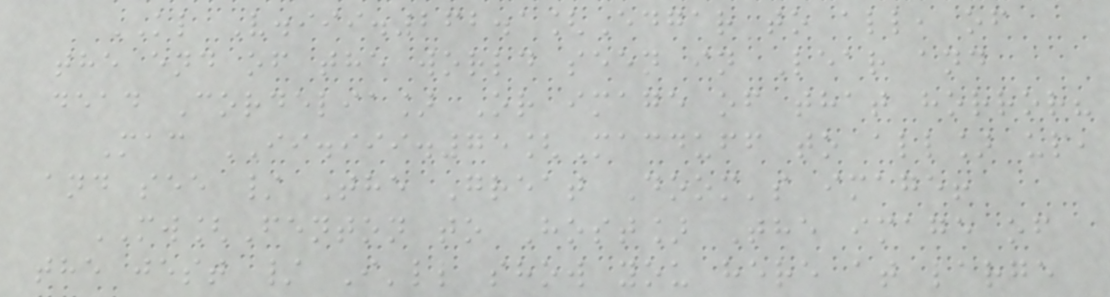KL V.iii.262.1[Edgar to all, of
the end of the world seen in Lear and
dead Cordelia] Or image of that horror?
Mac II.iii.75[Macduff to all] up,
and see / The Great Doom's image!
MW[Fenton to Host] The image of
the jest / I'll show you here at large
